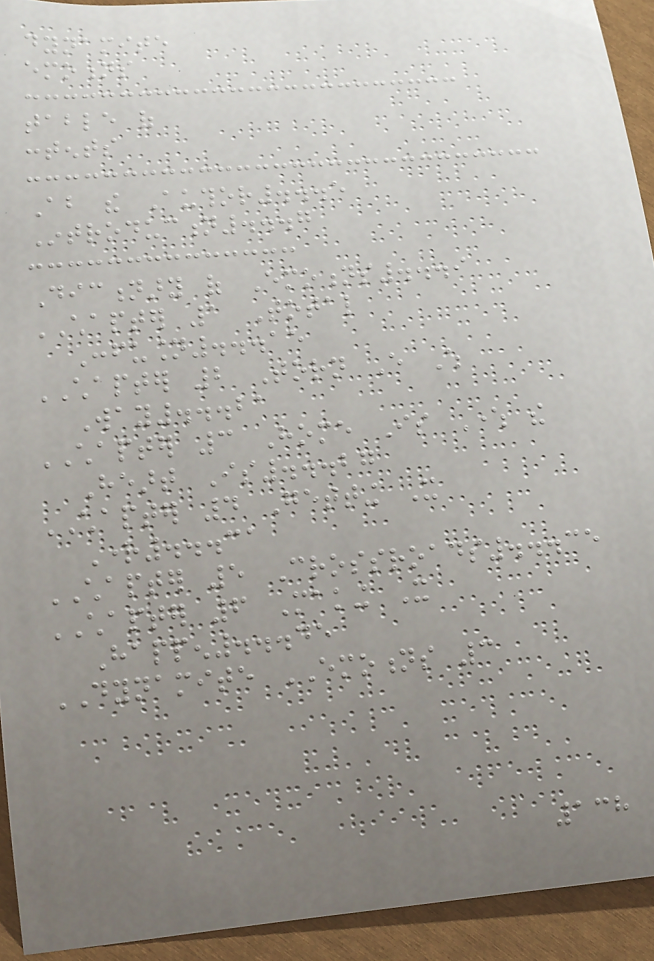dynamite
emotions
table of
contents
About the Author...5
Introduction...7
Dictionary of Emotions...9
CHAPTER 1 Total
Confusion...15
CHAPTER 2 Torn Every Which
Way...21
CHAPTER 3 Home Is Where the
Heart Is...27
CHAPTER 4 Getting It
Right...31
CHAPTER 5 Crossroads...35
CHAPTER 6 Making It
Happen...45
DYNAMITE EMOTIONS 3
138
